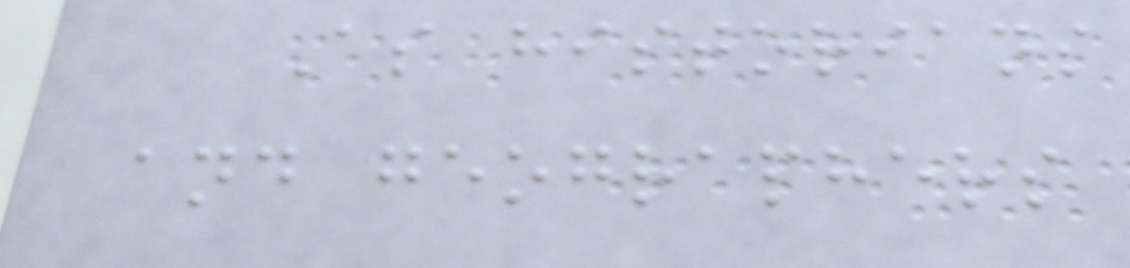As historians
and geographers
